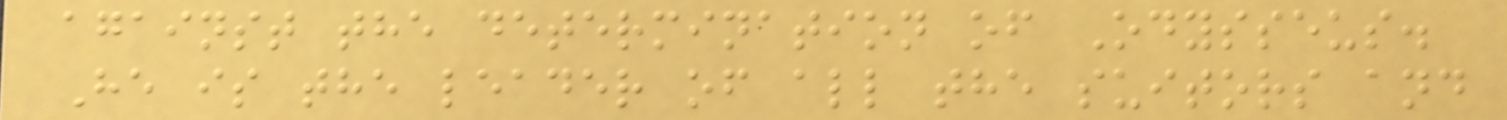against the determination of Odysseus.
He is the leader of all the suitors and
